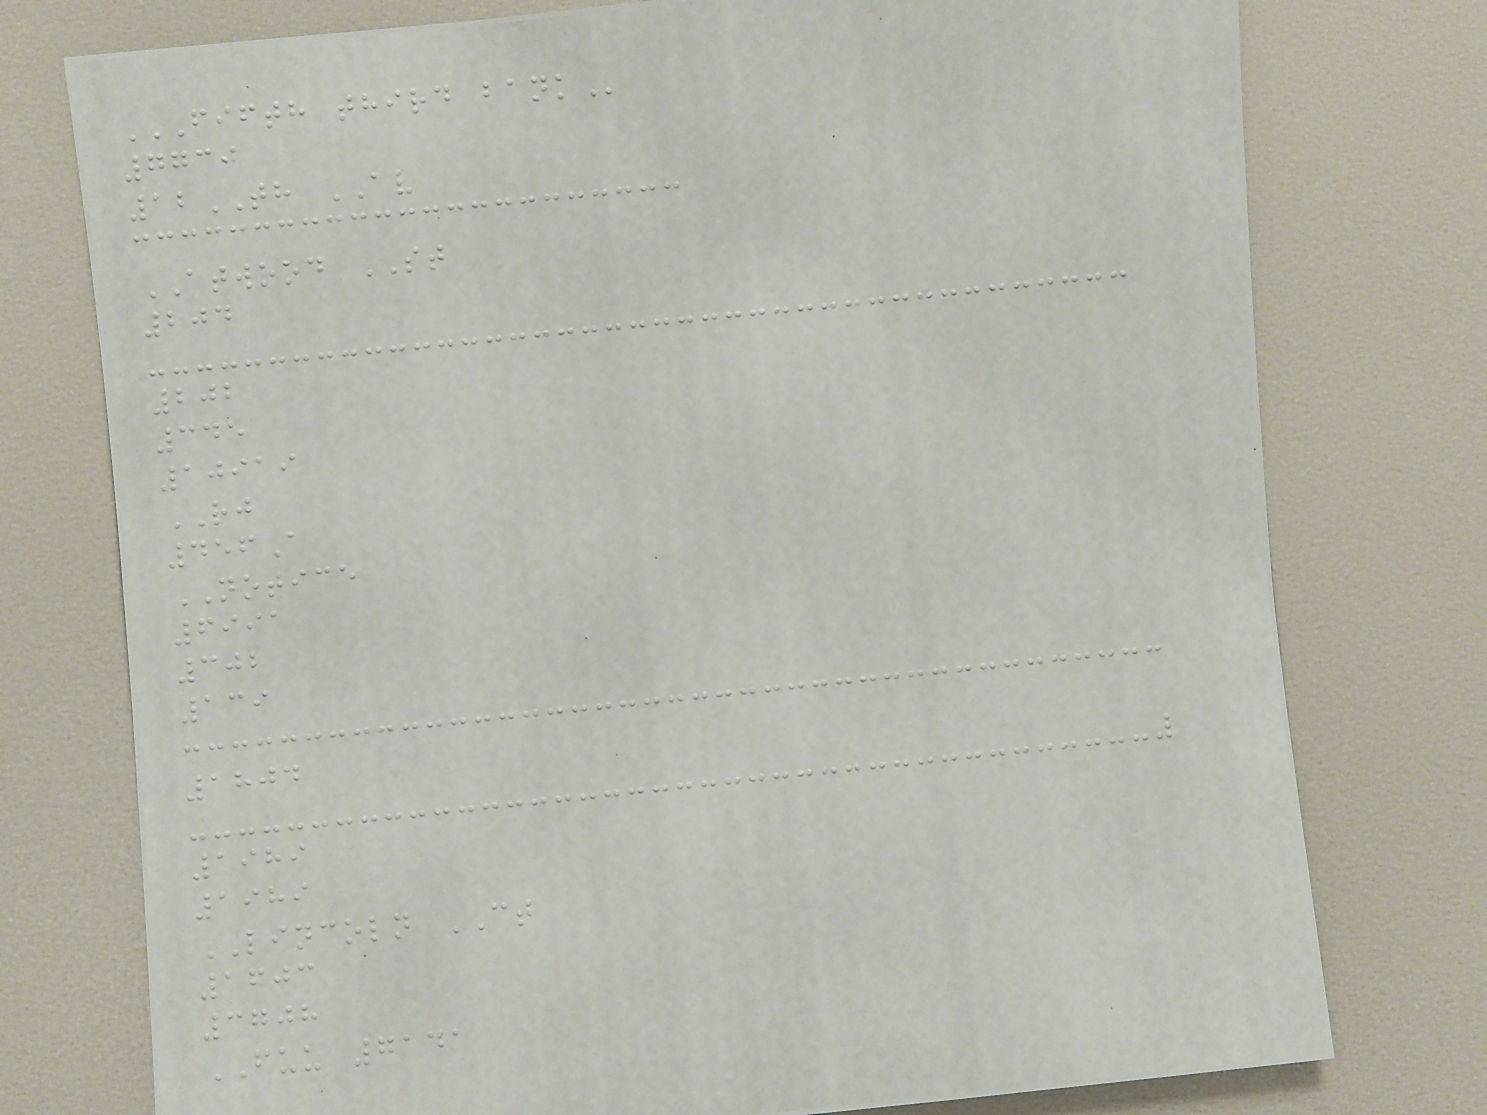FIFTH THIRD BANK
7730
12TH AV
ATWOOD ST
204
202
345
10919
RJ
456A
NOTICE
6991
302
139
1804
1989
1989
LINCOLN CT
1603
3708
FUU 7141
